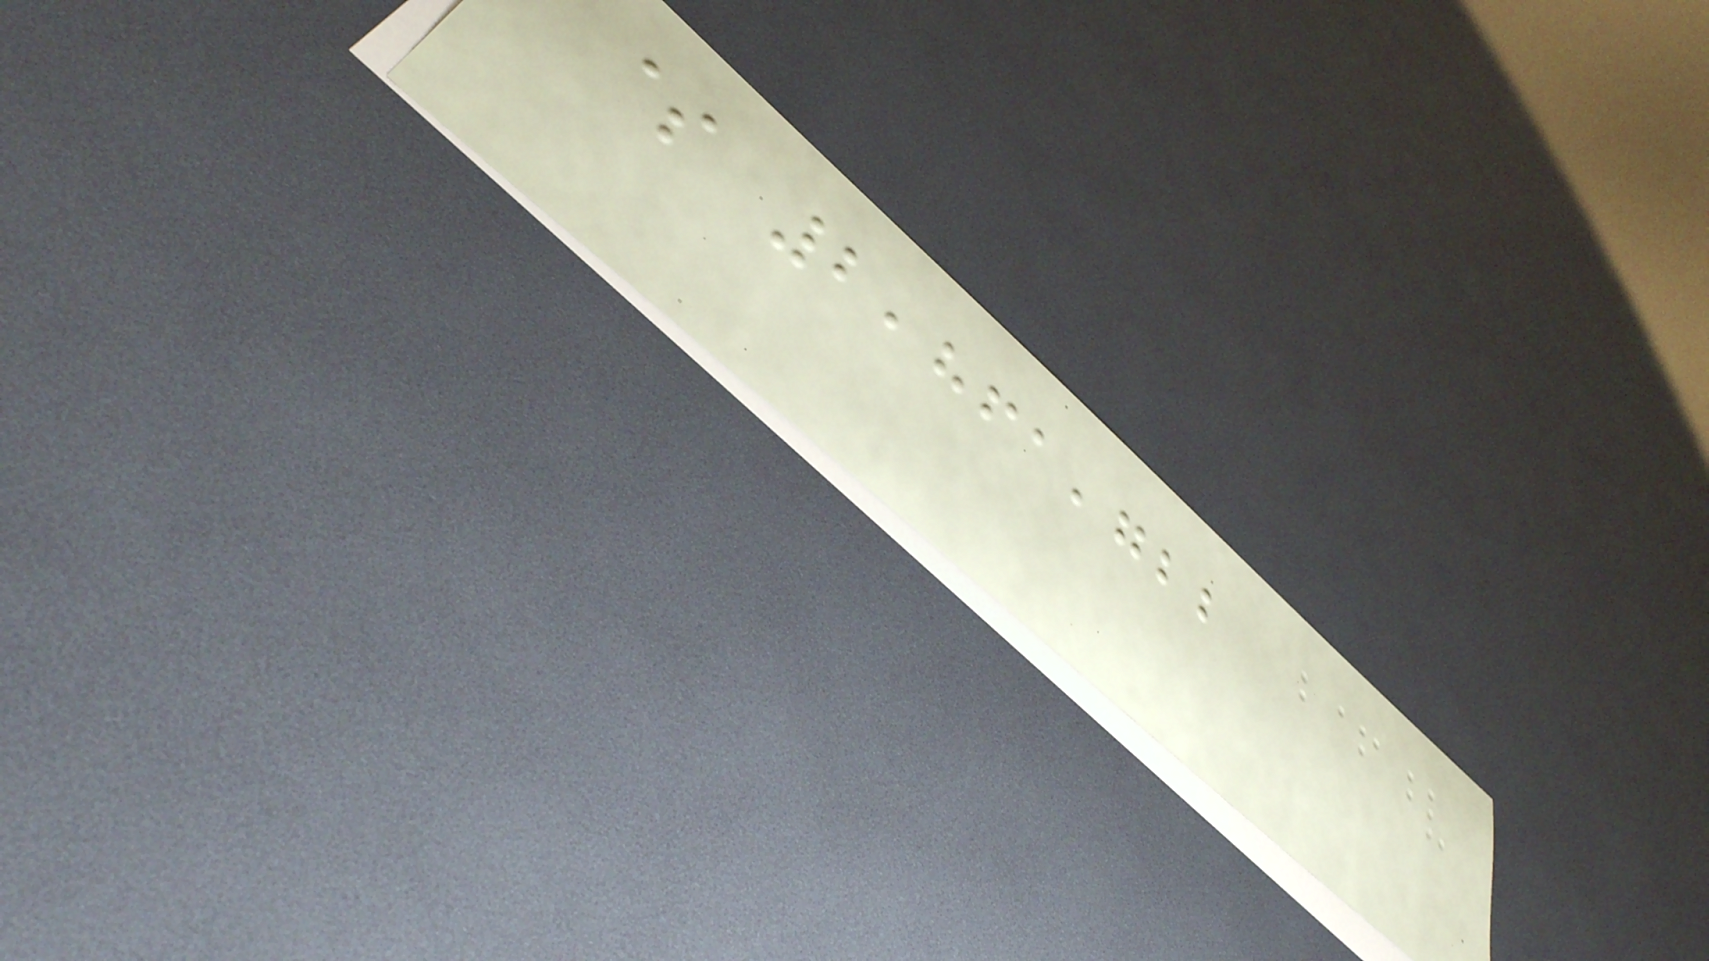$ 2,861,722
